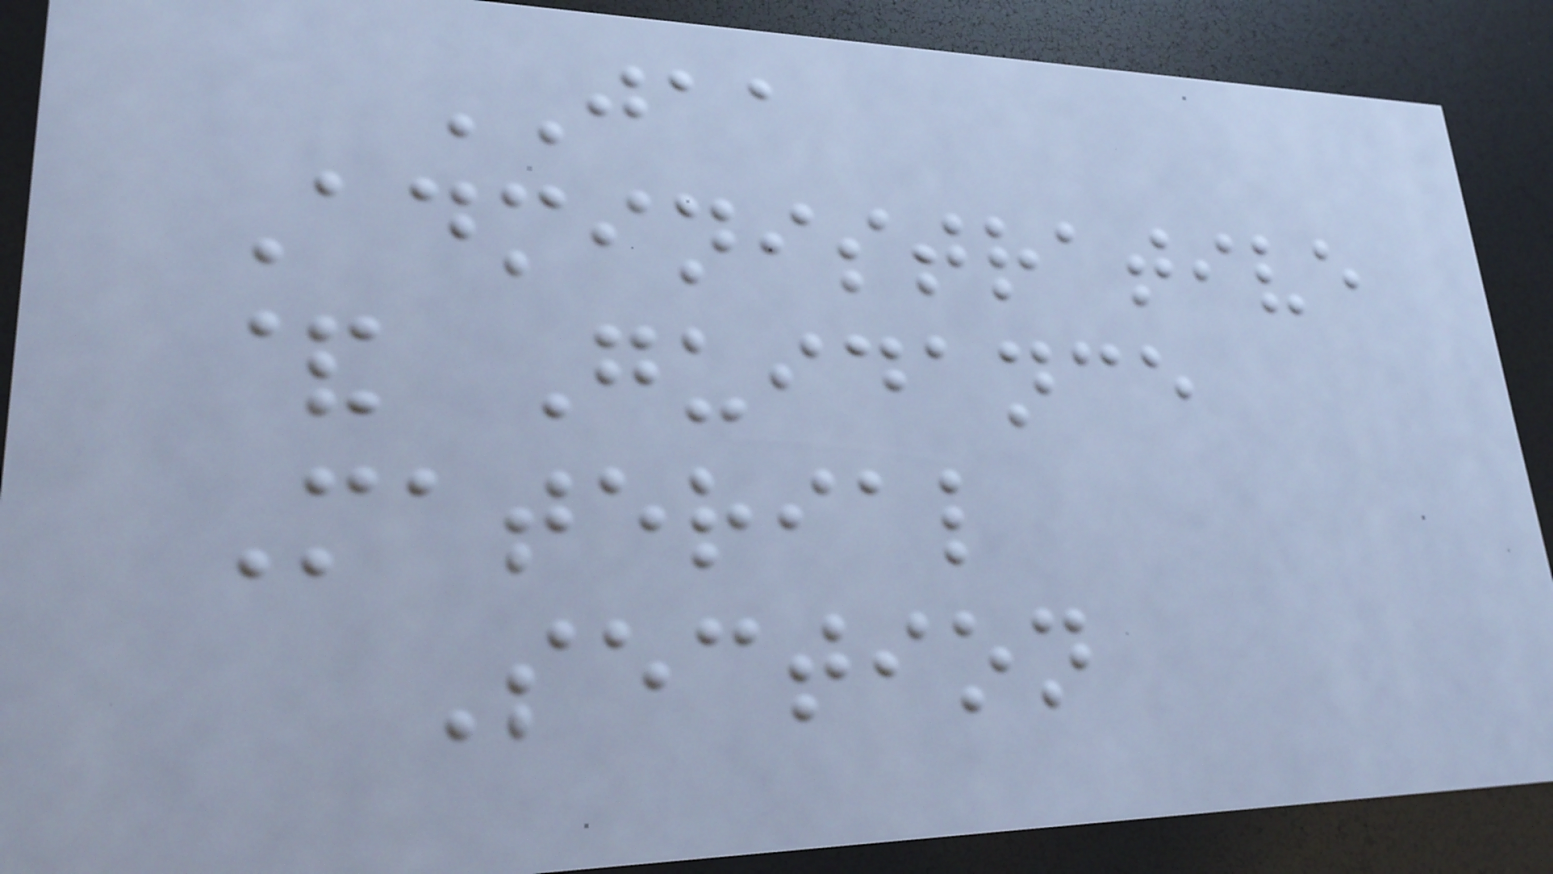JAA
Administrative
& Guidance
Material
Section
